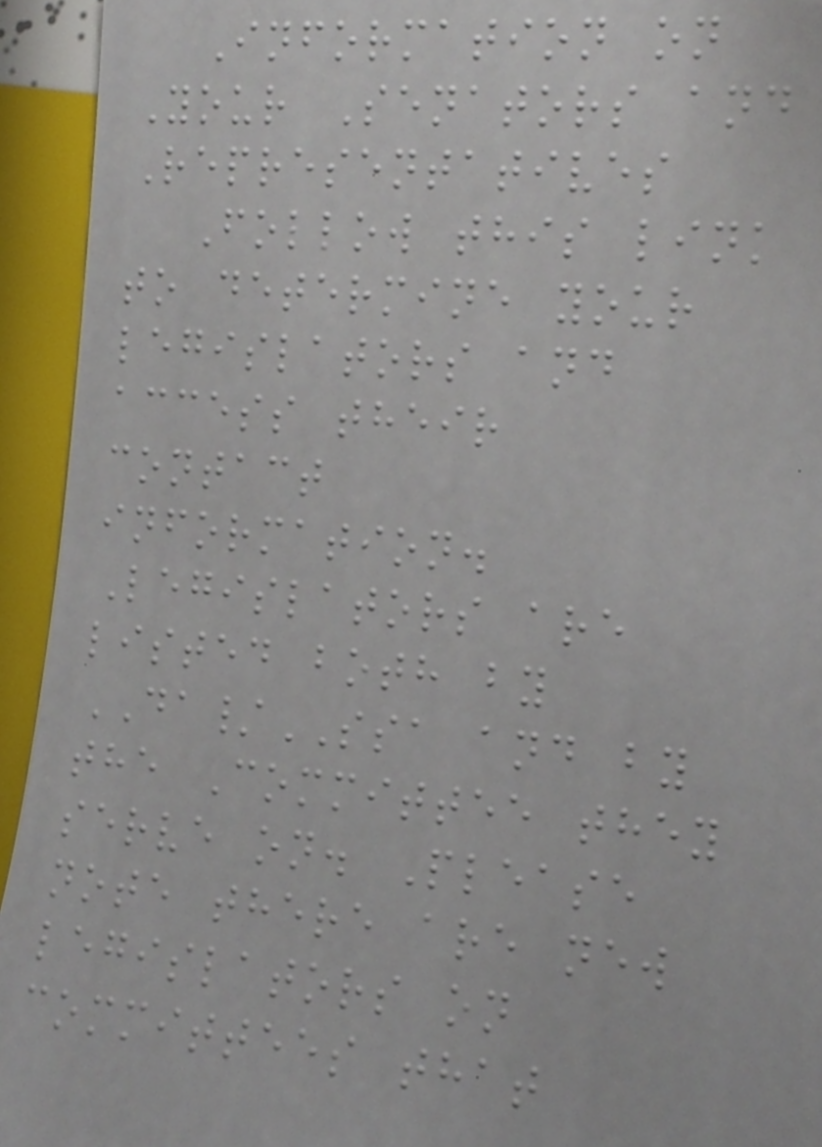Information on
Your Senators and
Representatives
Follow this link
to determine your
legislators and
access their
contact
information.
Legislators are
listed both by
DA/SSA and by
the Committee they
serve on. Please
note there are new
legislators on
committees that
